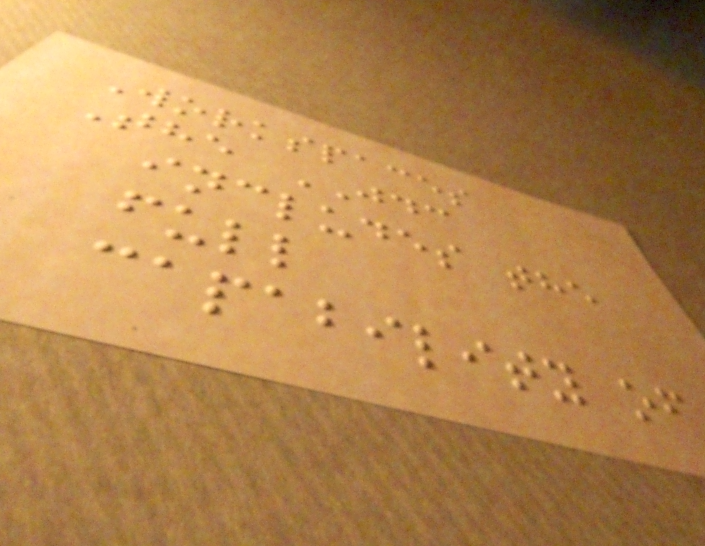Workspaces
The JDC
includes the
full
capability of
